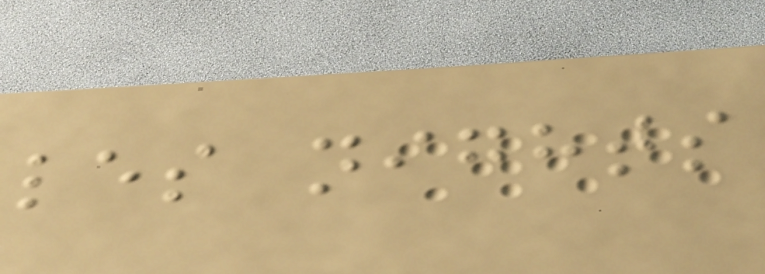les nights
